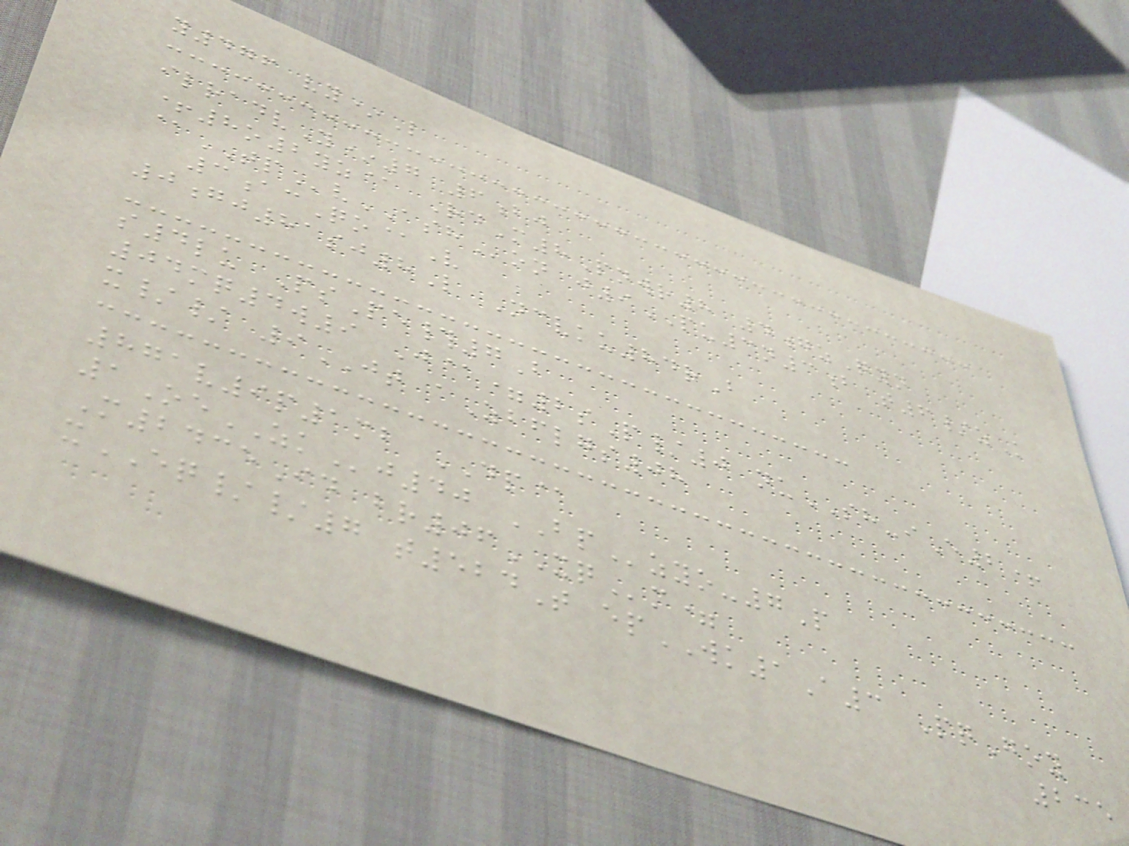y476 vy*L
ilradvY*7 6bj
+8o2yz@ RdM8Pnwr8 4gzQyn
@TPvASHon j9PU3n3b t6/zK
3acQo@V
0gj81sj8L Ncvku84rB
s4lu PsPe#7B
04mq4w9 J@=2sP/0 nuSH-iE2+
x// 9JT aZbflgs08
871v9p1mb DP@
1OeZKj40 BPzyo-7P
M2435Id br06XQm=
xEQ//7 t524T epWK1A3 PqGoy
235
